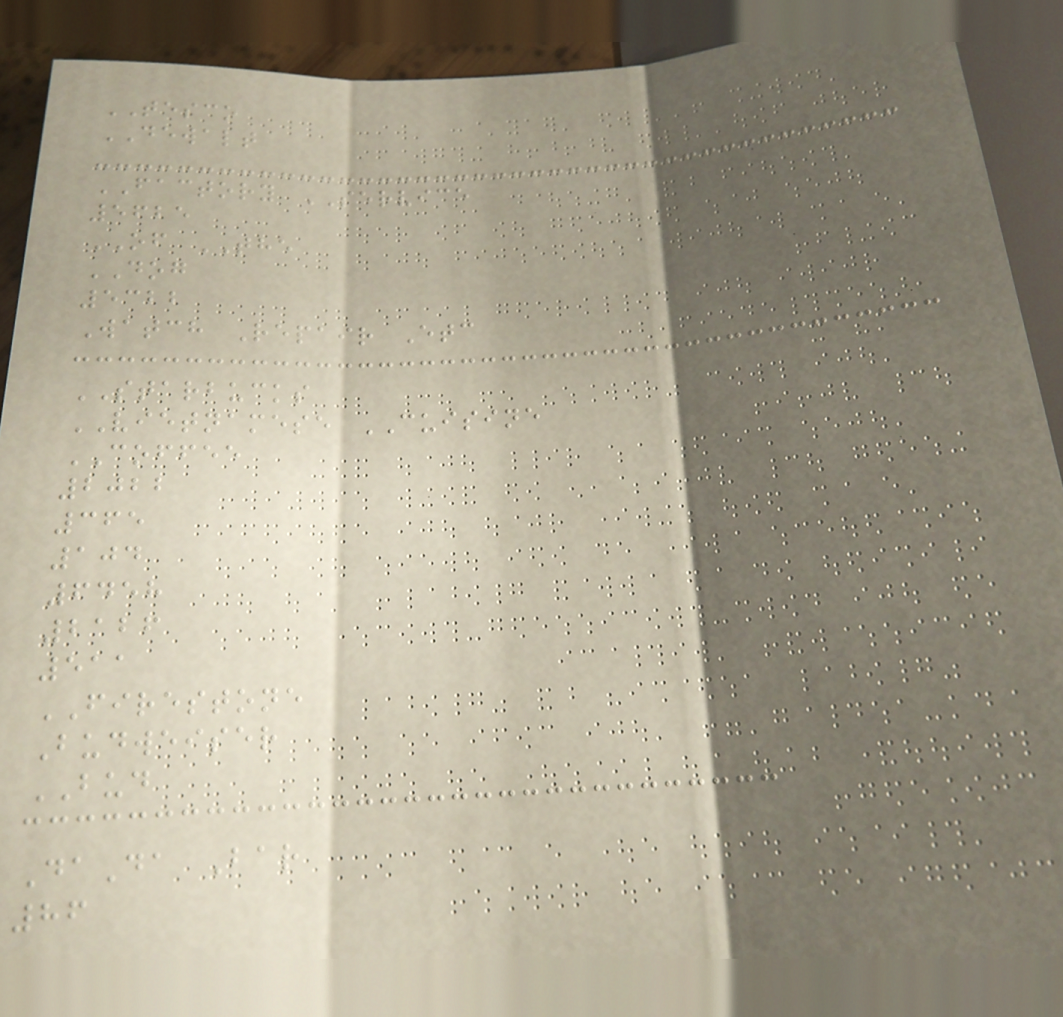TESCO
DEWALT
FACTORY SERVICE
5625
OF THE
DOG
5322
Watch Repair Etc
STARBUCKS
VIETNAMESE CUISINE
COFFEE
2022
365
104
6458
2126
511
FIRESTONE
Budweiser
BUD
DaDa Bar
86
